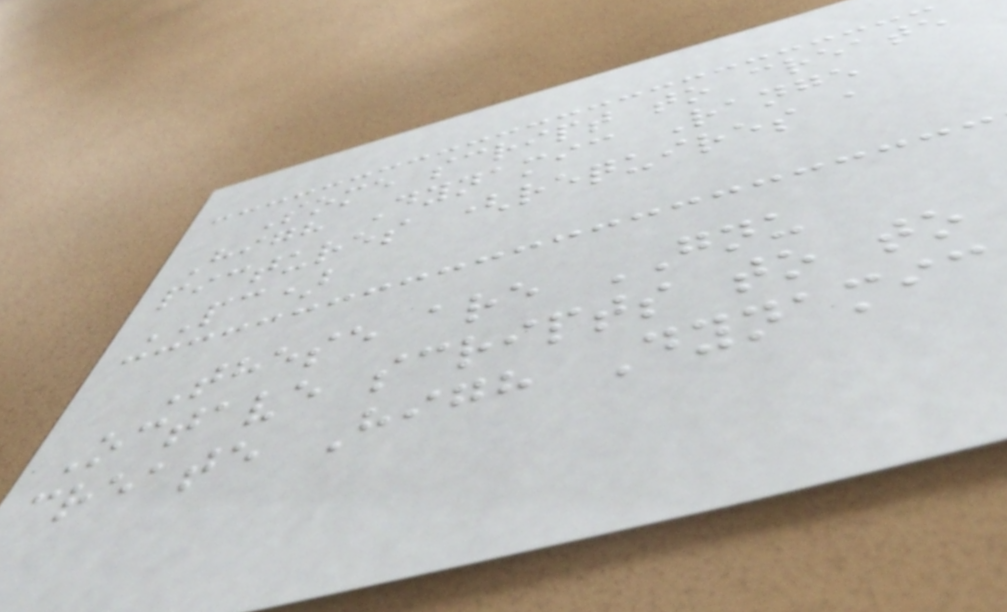Some script to create
High Dynamic Range
pictures (requires a
PC)
These are GNU
Octave scripts to to
create High Dynamic
